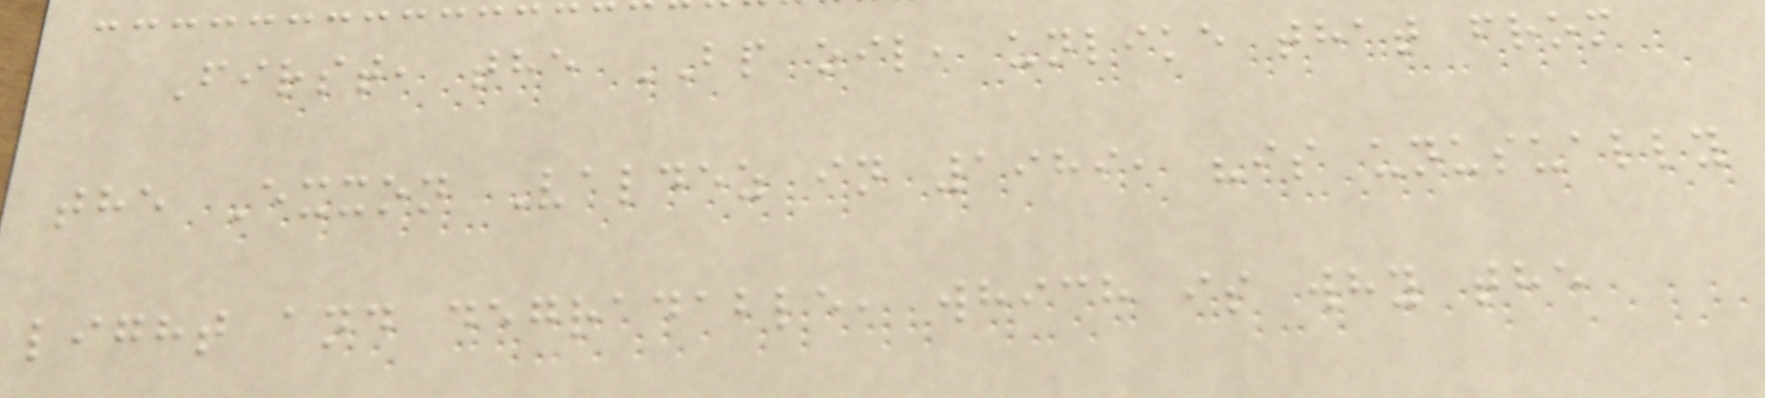First, the BP oil, unlike that from
the Exxon Valdez in 1989, "is unusually
light and degradable, which is why the
